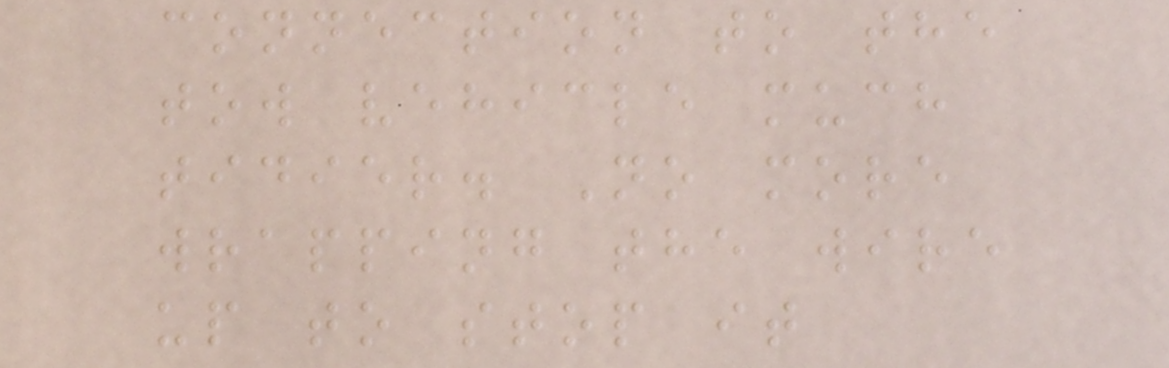connection to the
tow vehicle much
tidier. No more
wrapping the wire
up to stop it
